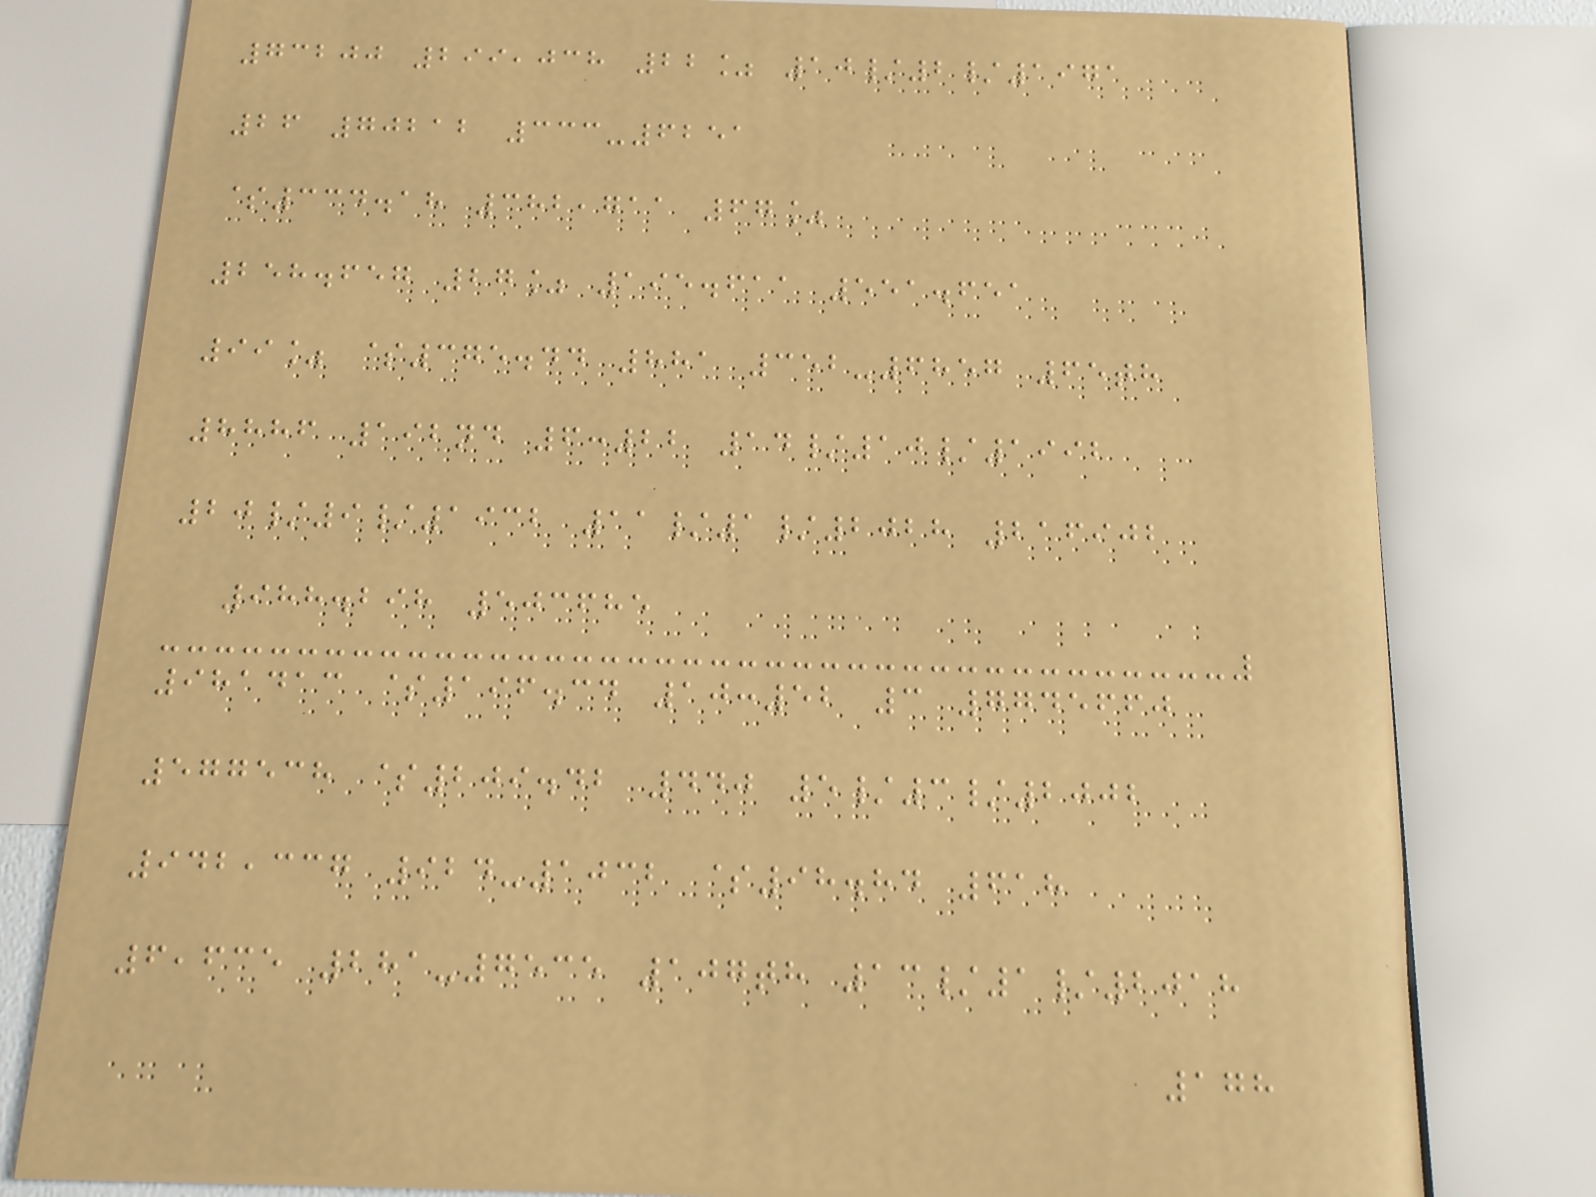73200 299,038 22% 10/2/1971
26 70212 333-6251
$334.18 382,711 67%
258.657 27% 195.611 551.651
99% $375.44 881 352-6857 65th
8886 192nd 6:22 14/10/1992
20/9/1932 11/1/2028 216902
988.298 503685
981413 $196.34 10:52 3 7745660
577538 $209.42 440 5/3/2002
942,337 924-1032 $98.84 618
6,635 281-7535 107th 13/1/2018
178
